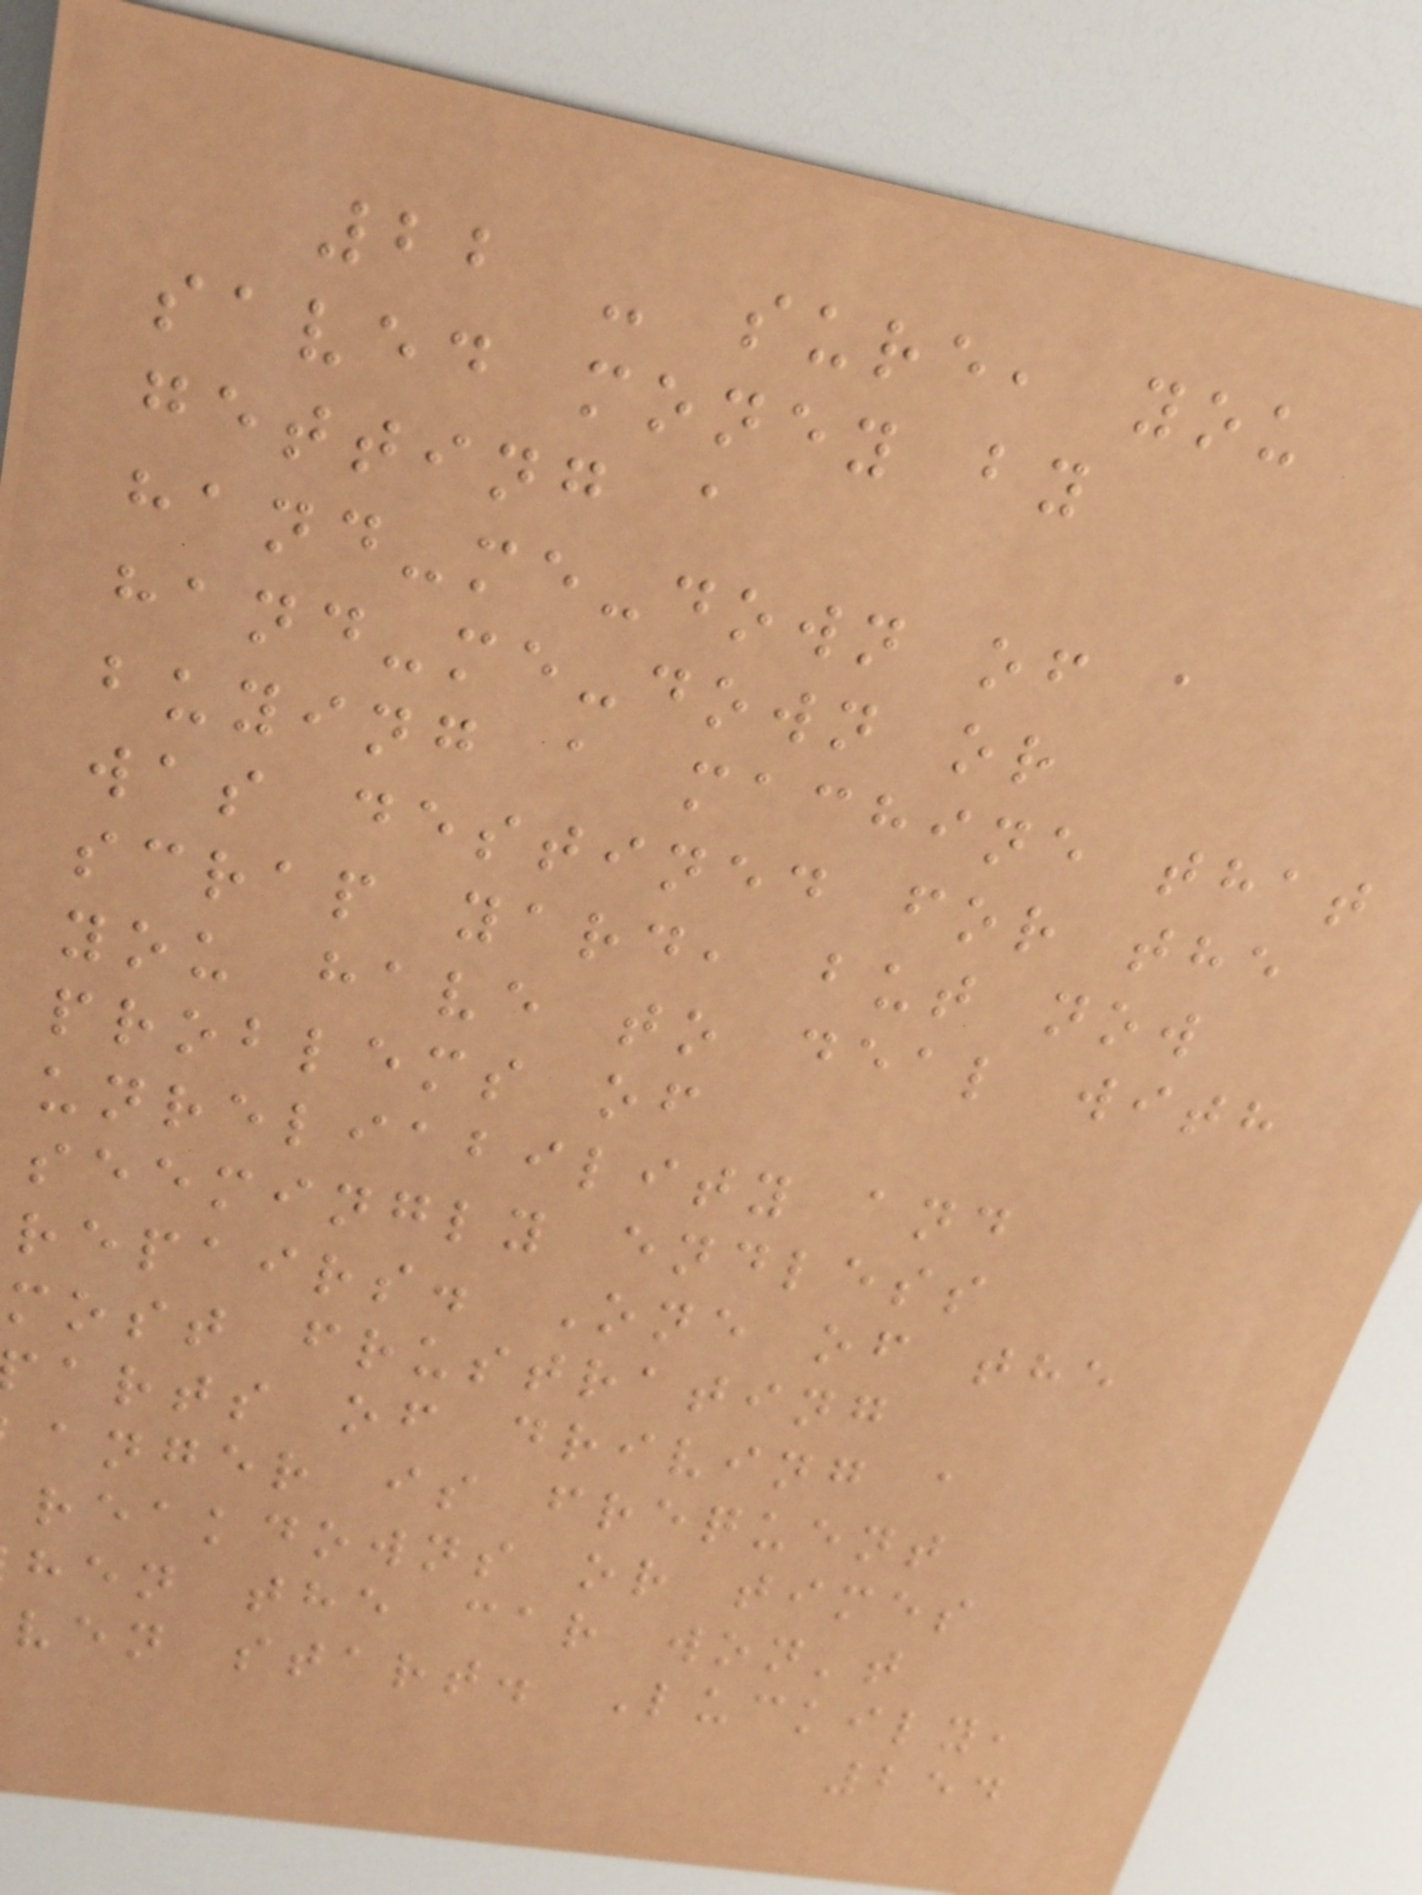22 - sure, you
saved money by
getting a
hand-me-down of a
hand-me-down or
buying a machine that
was destined for the
scrap yard, but now
you have to deal with
problems of
unreliability and
seemingly endless
repairs. One of the
most frustrating
arts of driving a
anger is frequent
reakdowns or times
hen the car won't
ven start. Luckily,
254
